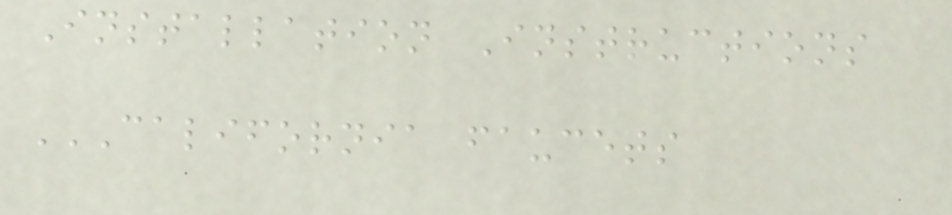Installation Instructions
CALIFORNIA FAUCETS
